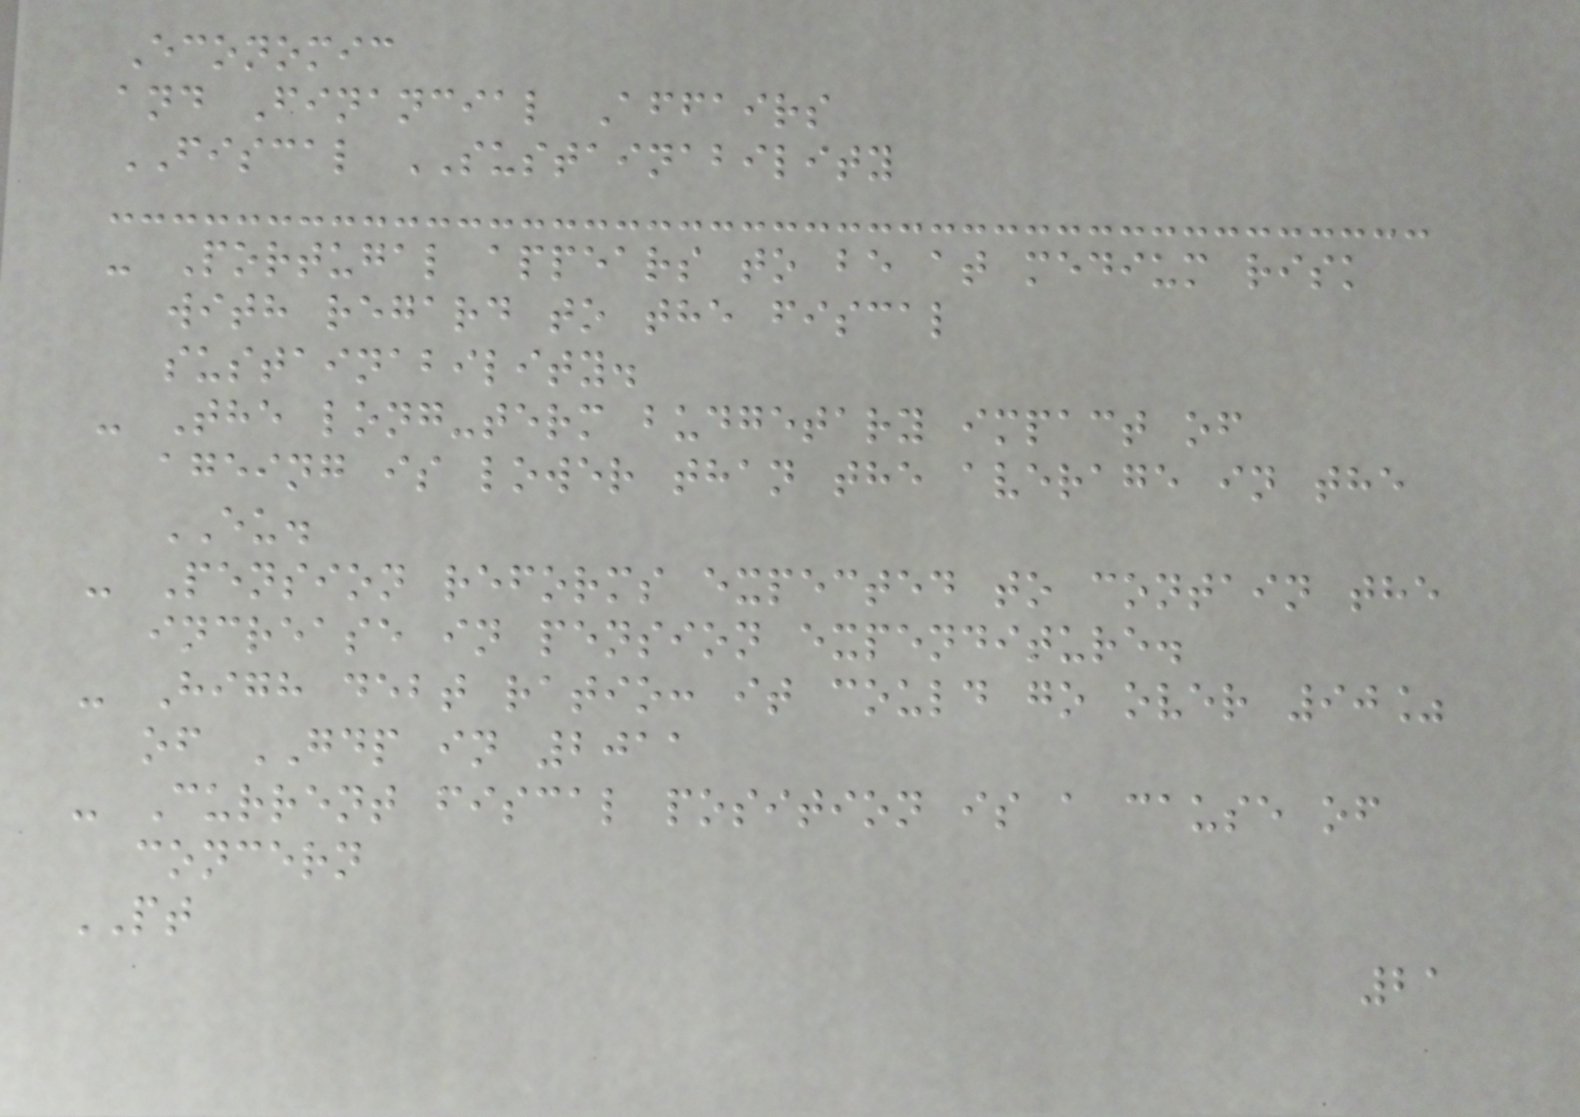Economic
and Financial Affairs
FISCAL SUSTAINABILITY
- Portugal appears to be at medium risk
with regard to the fiscal
sustainability.
- The long-term budgetary impact of
ageing is lower than the average in the
EU.
- Pension reforms expected to contain the
increase in pension expenditure.
- High debt ratio: it could go over 90%
of GDP in 2011
- Current fiscal position is a cause of
concern
PT
21
